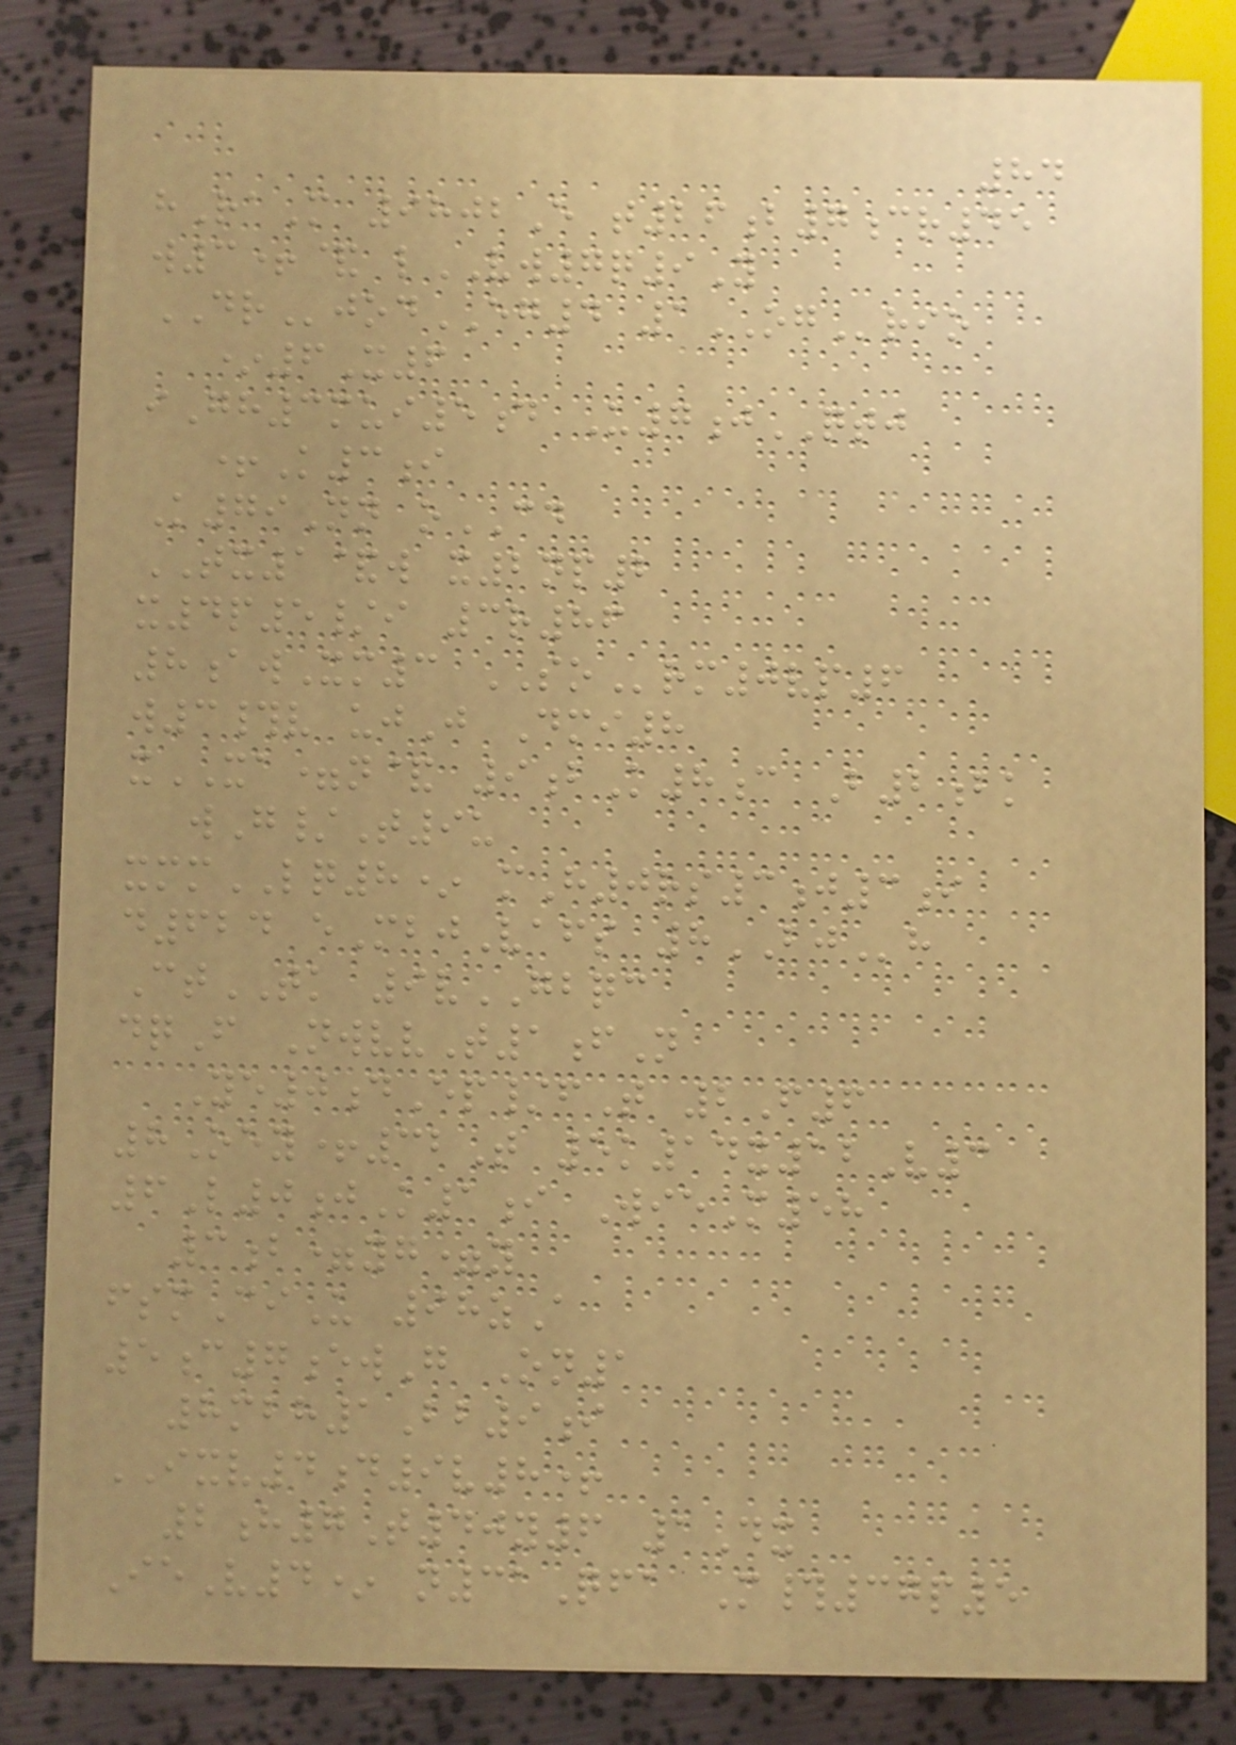84
hRaM 9802E t26b7cr45
w3+& lVW7q9Y
DRjodEG4 1OGrio
*6X6
iGh3mui5d U7jQTJ
+K3i
K79Nn oCD
TX1&w x2np2
x4p5/i 3r86
8awXm3 SOrm0vp6
w3#v ujJ Dmi8
xXA=n& 9bK8c B2bk
wG/T9u
xmmLQ8* mH0rs3j3i
d624 eMbjVafs 8BJh
CtTK 9vGBQC
dqF NwvvT1fN
Ye0dEp/fT 2F6
8Oey+32T 5k14x12V3
6L0jK1i WieM58
3b=yg=y
fsmCiU 98zA
5c7ewG On1
8mbh1Bb9i
IXV4d9v8+
2h7T40y6 1Dx
IeV4* n31Qfa M#37p5
